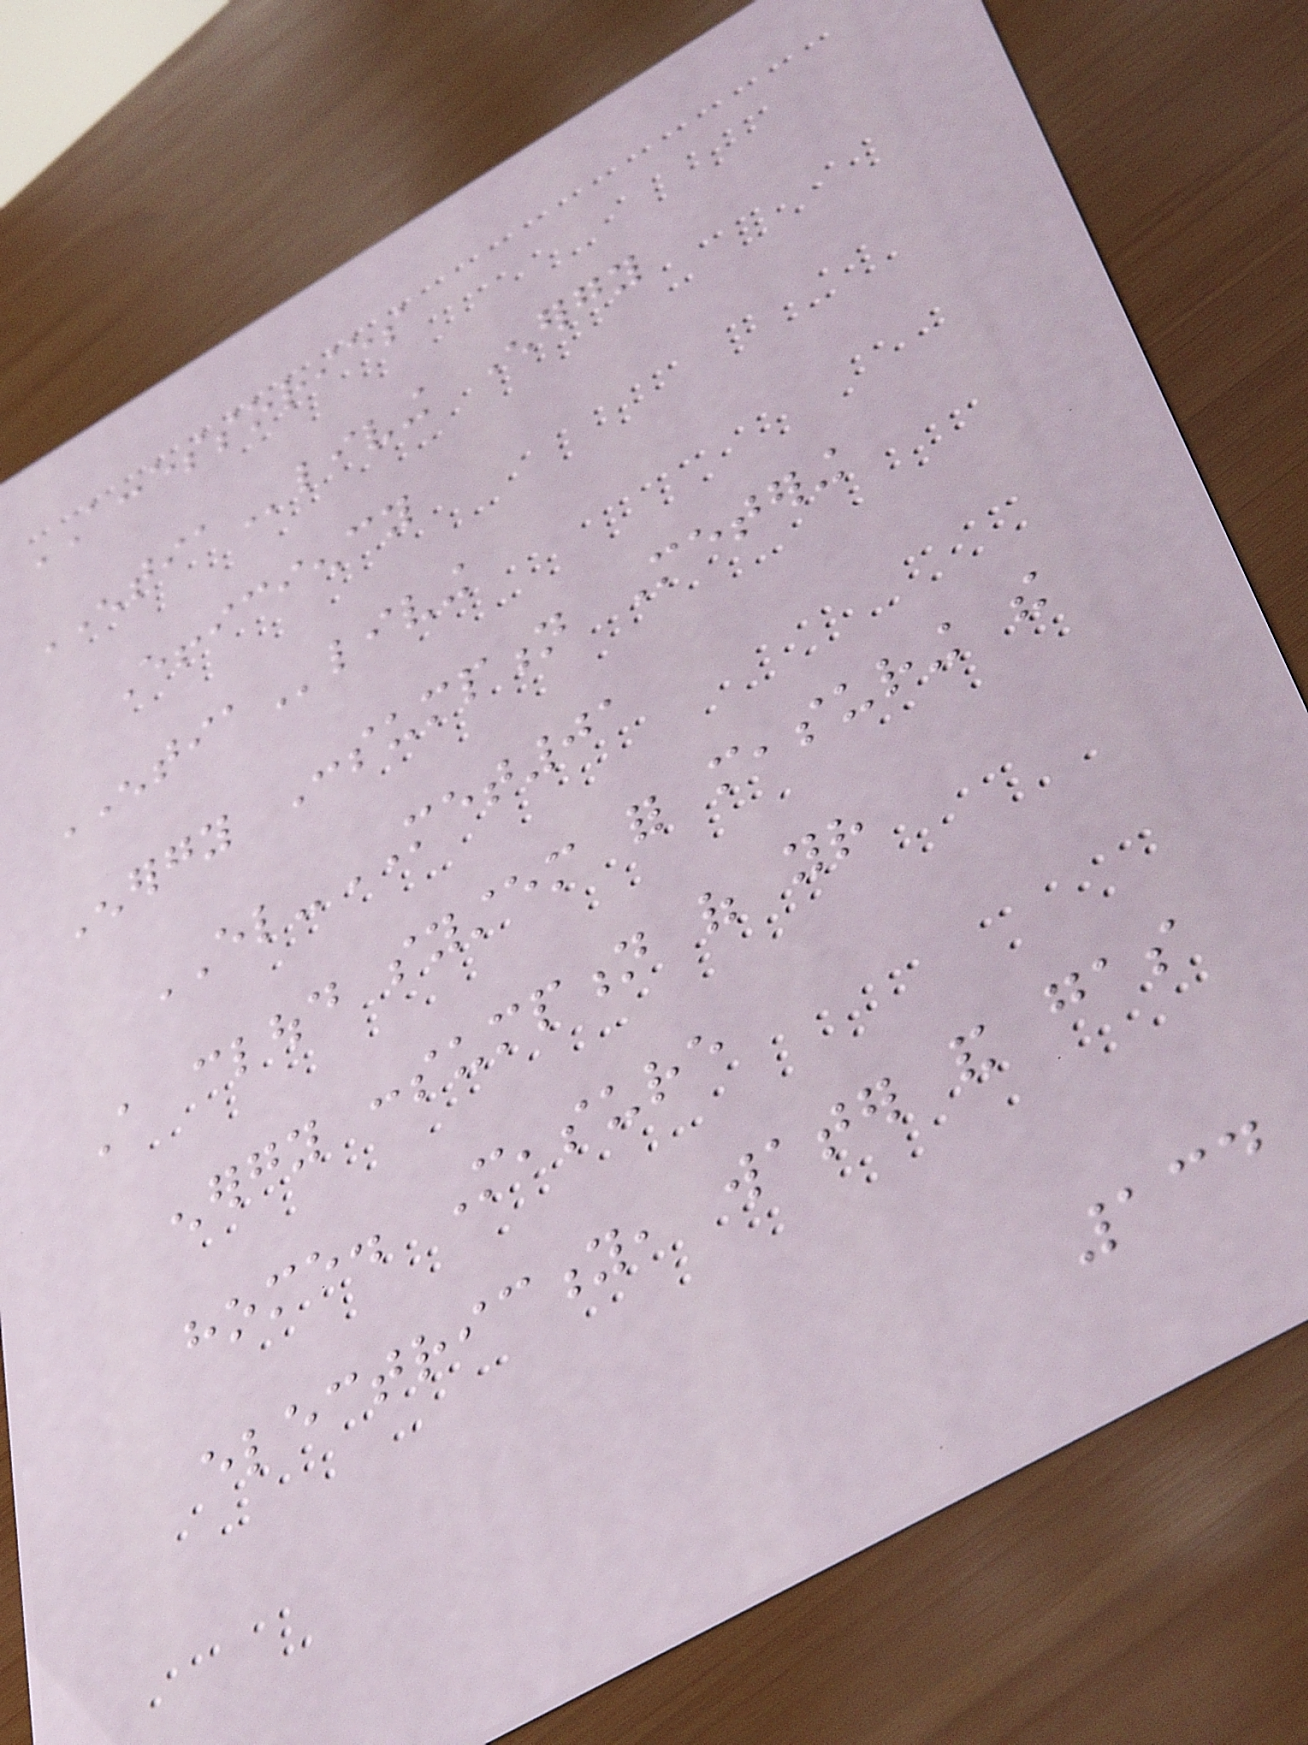ACCESSORIES
ENTIAliving Energy
Efficiency
ENTIAliving
Energy Consumption Metering
EL-MET01
A cloud system for measuring the
energy consumption of your
home. Measure
electricity, water and gas
134
